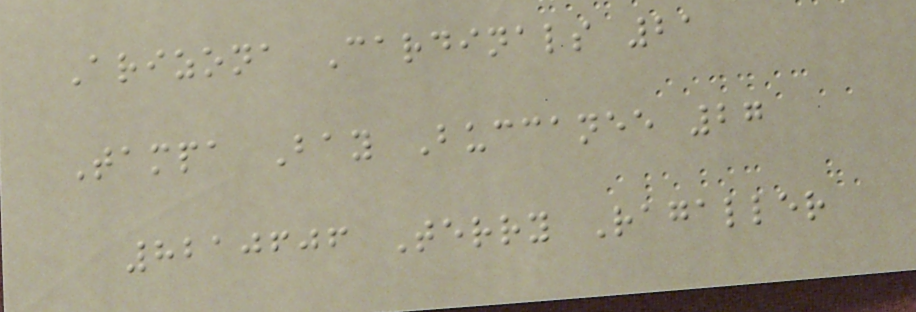Arizona Cardinals 21
Tampa Bay Buccanee 27
8210606 Terry Ragaller
